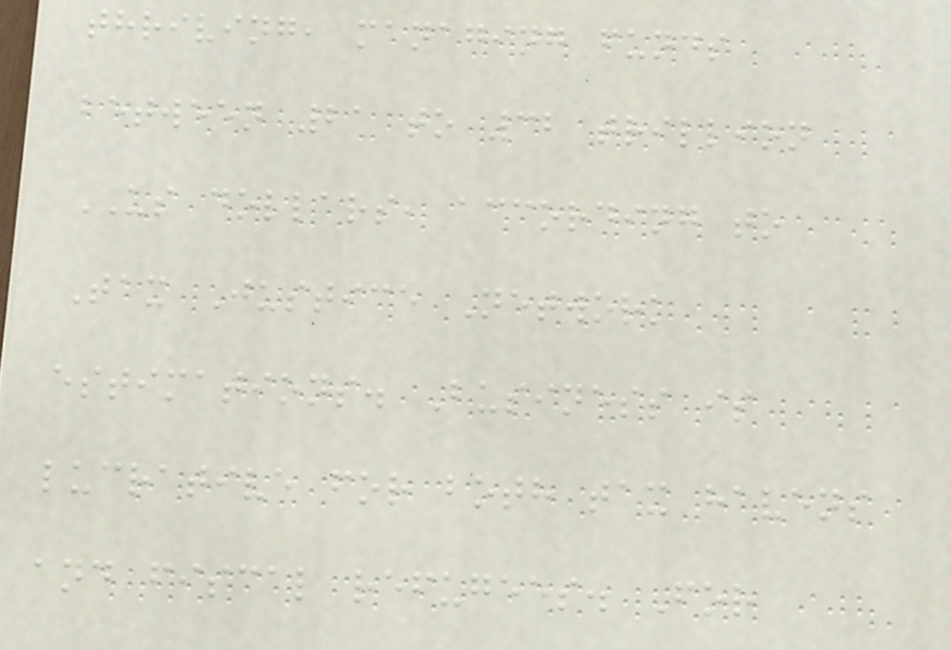thriving, managing funds
between 21 to 32 trillion
US dollars, according to
Tax Justice Network
estimations. Business is
lucrative for both tax havens
and fiscal refugees. For
